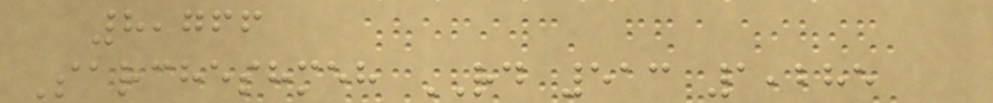8,766
Sarcheshmeh RD 513 1,285
